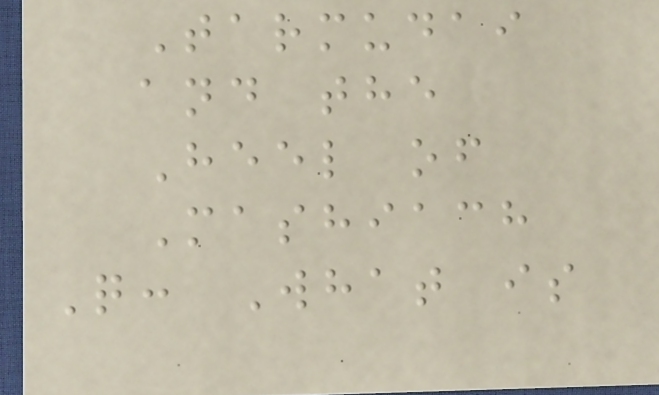Tarmudai
and the
Heel of
Mashiach
Q: What is
